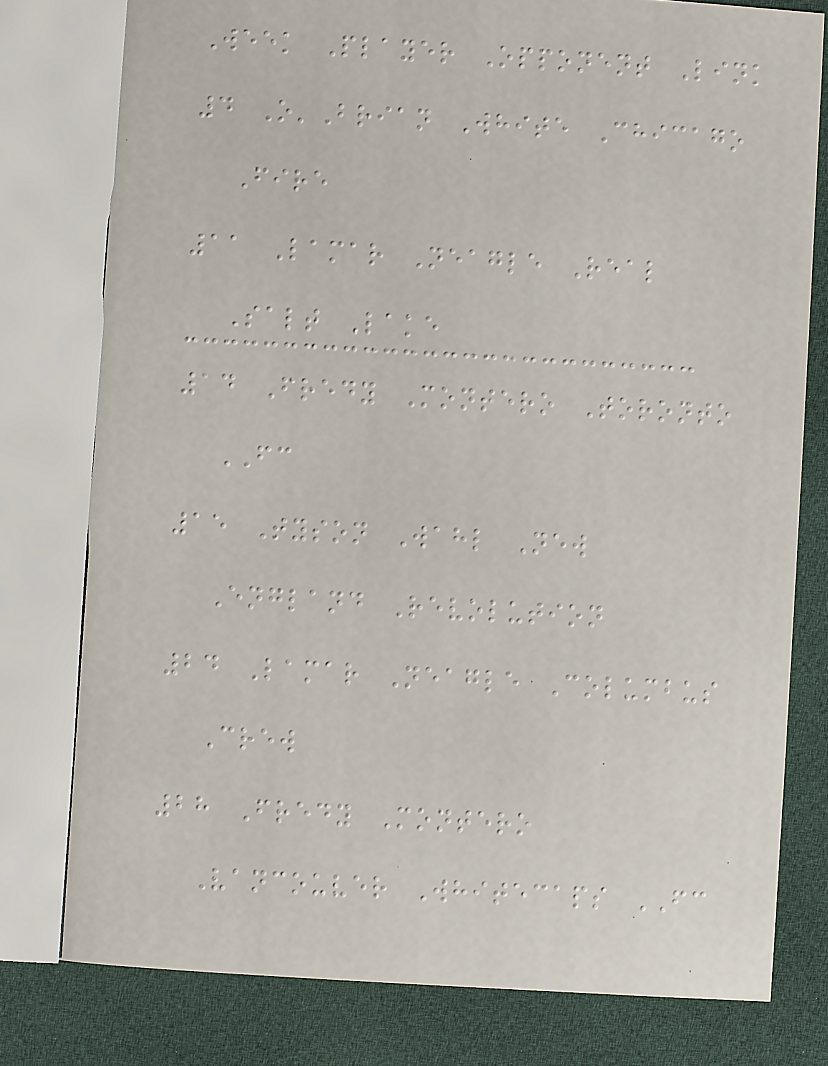Week Player Opponent Link
4 O'Brian White Chicago
Fire
11 Lamar Neagle Real
Salt Lake
14 Fredy Montero Toronto
FC
15 Tyson Wahl New
England Revolution
24 Lamar Neagle Columbus
Crew
28 Fredy Montero
Vancouver Whitecaps FC
